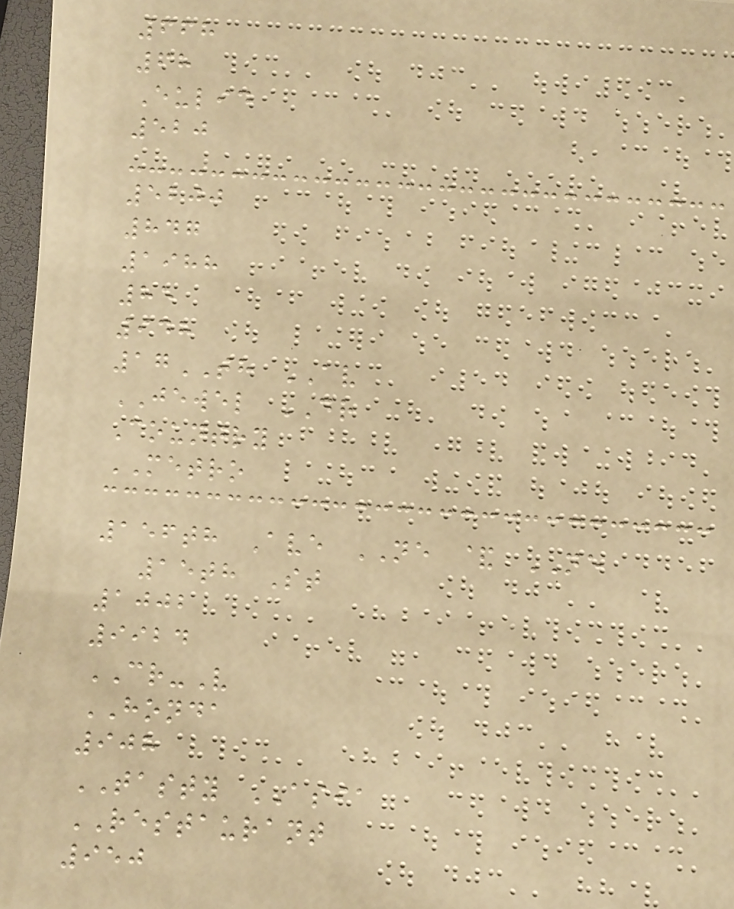668
68
Eulid
520
5200
847
1988
85
948
17TH AV
JEWEL DR
Country
METRO
156th Ave NE & NE
15th St
1002
9924
CR-V
HONDA
908
TASTY ASIA
RESTAURANT
950
